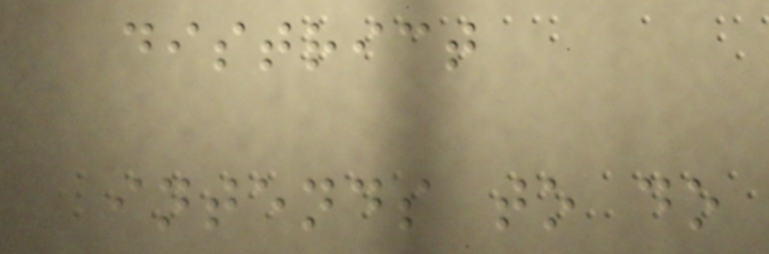district
intends to do
